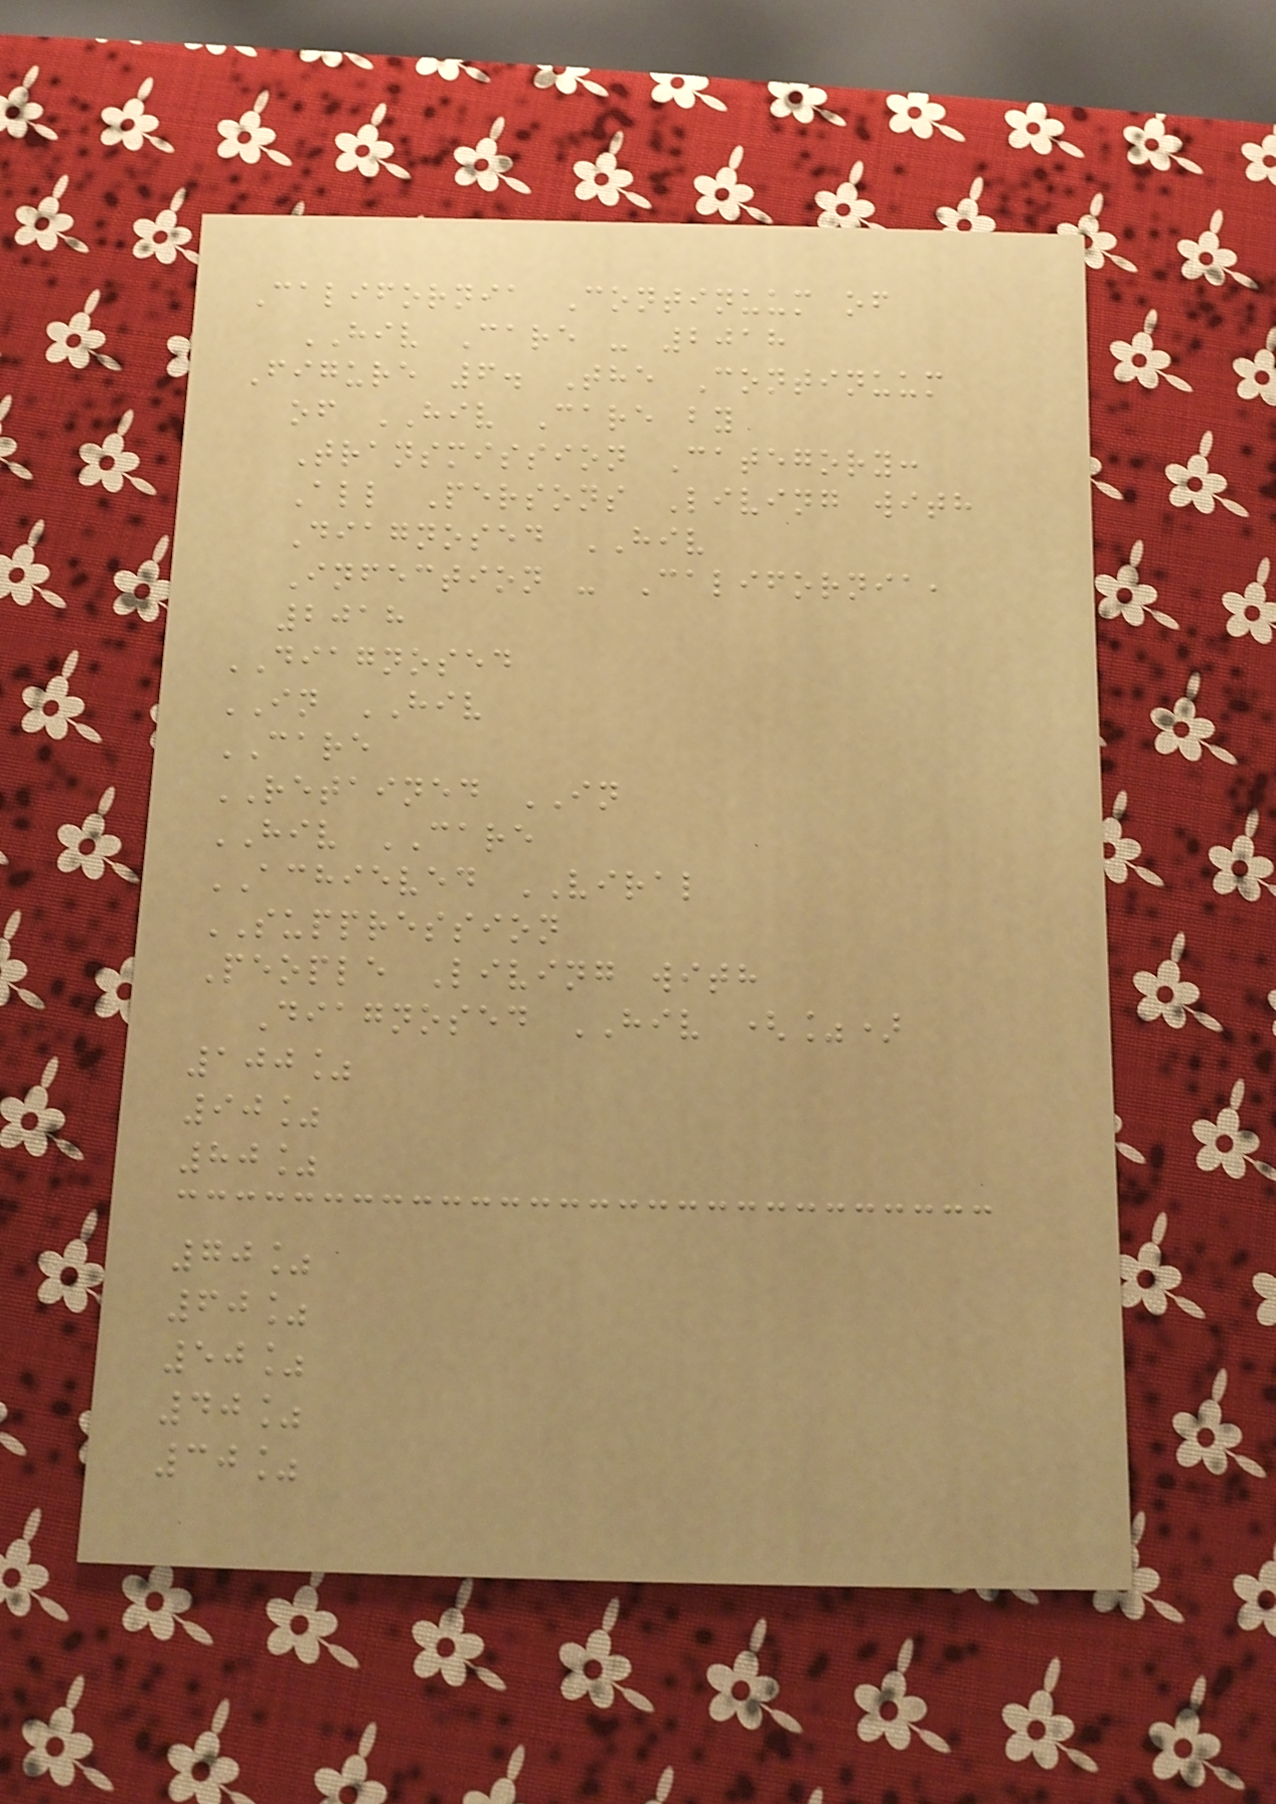California Continuum of
HIV Care - 2018
Figure 6. The Continuum
of HIV Care by
Transmission Category:
All Persons Living with
Diagnosed HIV
Infection - California,
2018
DIAGNOSED
IN HIV
CARE
RETAINED IN
HIV CARE
ACHIEVED VIRAL
SUPPRESSION
People Living with
Diagnosed HIV (%)
100%
90%
80%
70%
60%
50%
40%
30%
